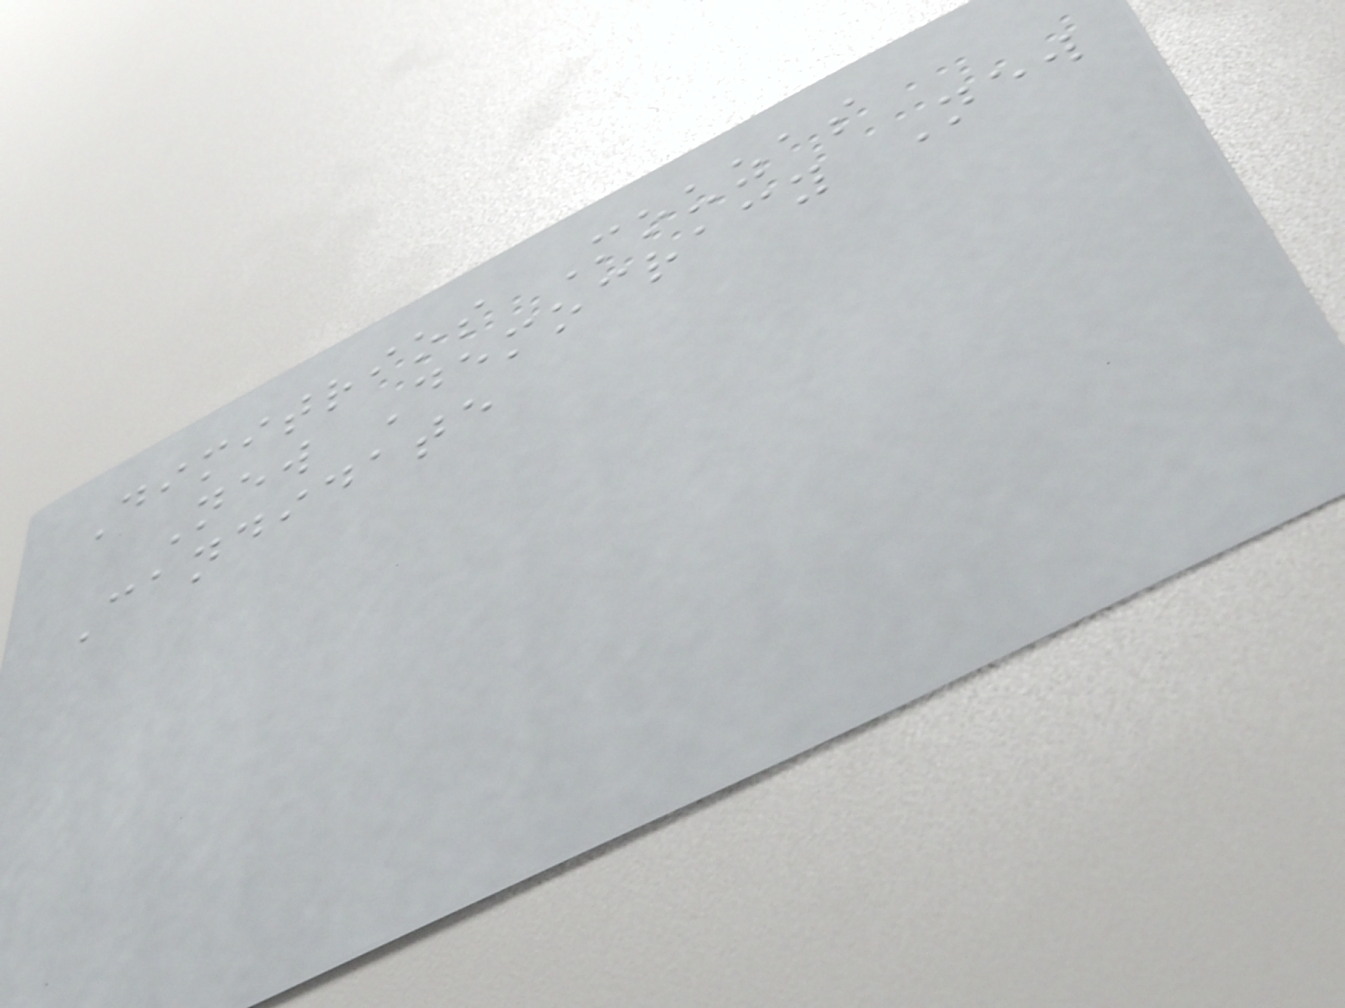Dimitrios Mouzas
New Democracy New
Candidate
